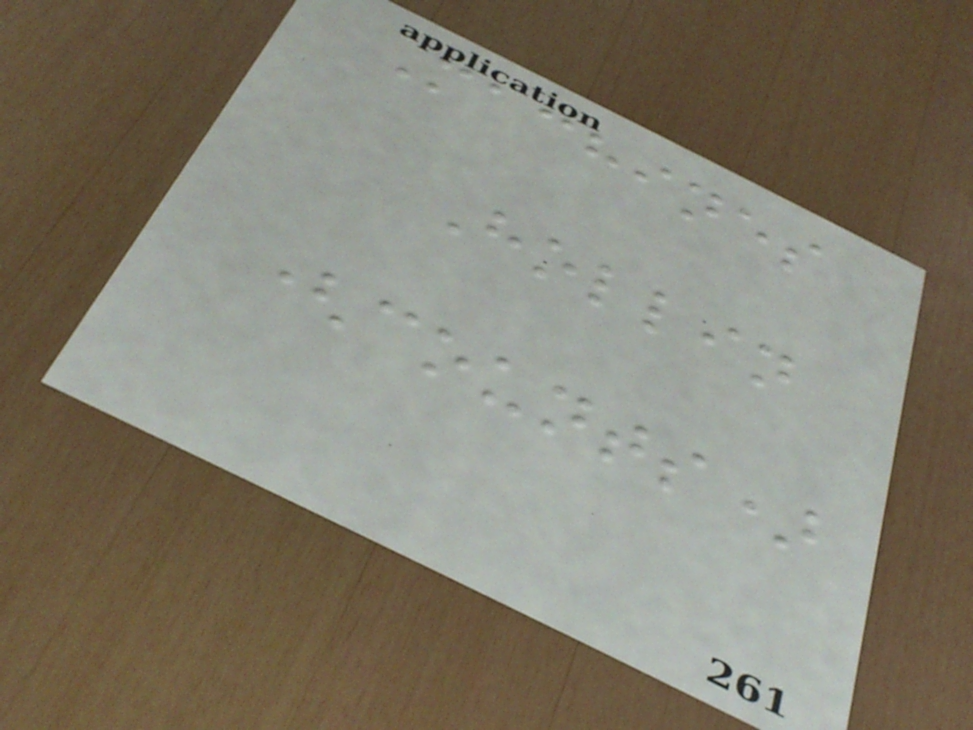Machines
Hollin
(counts)
